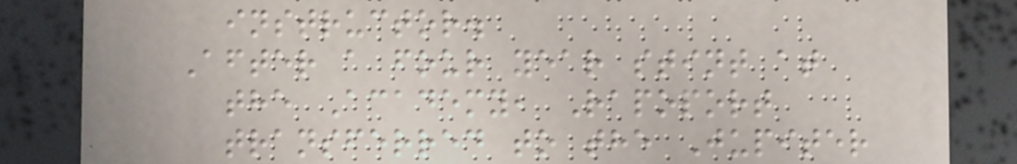instructor.
After a four year stint at
the Academy, Rapoport
transferred to the Jupiter
